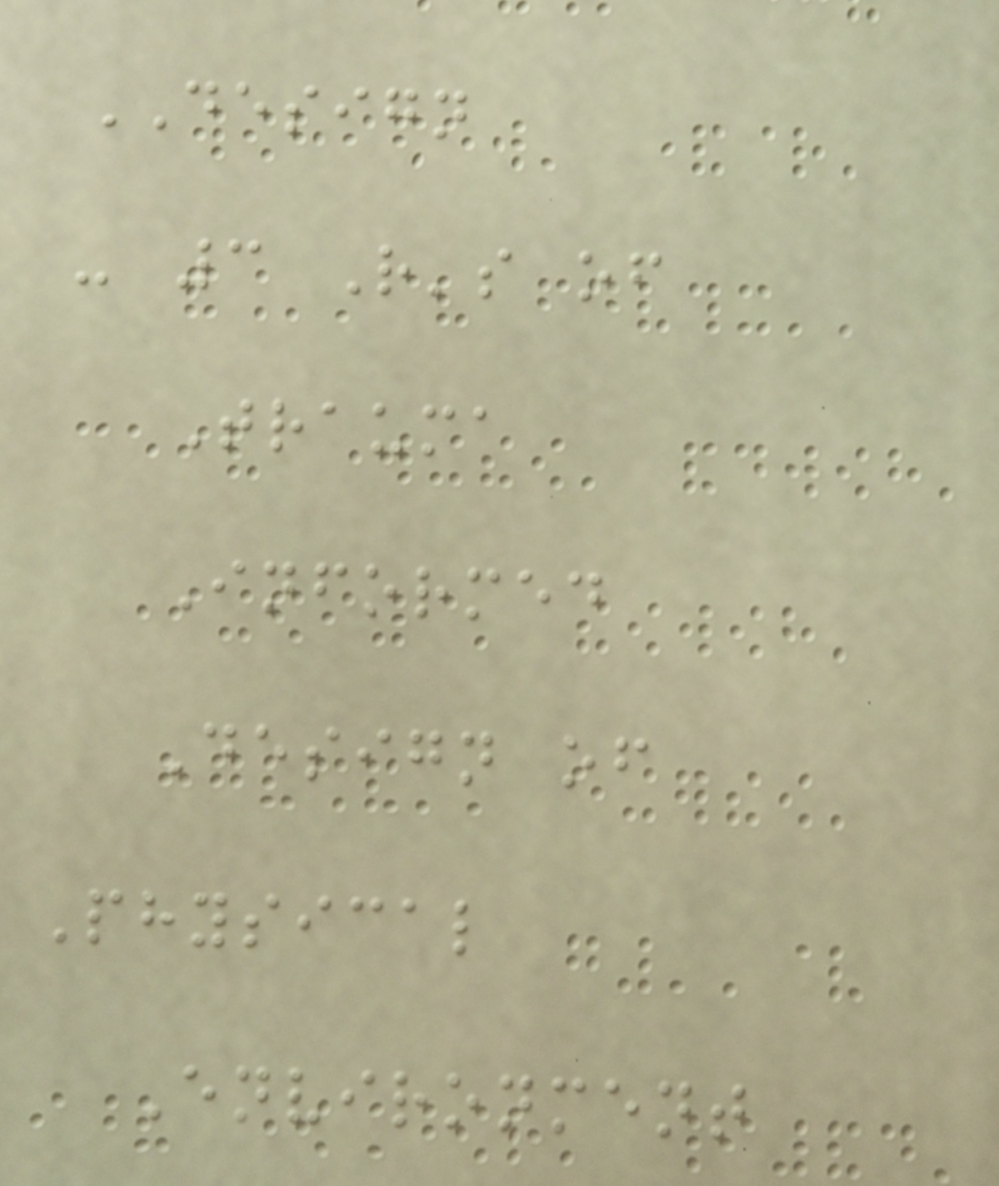DESIGN
- 3 R's of
Trauma
Informed
Design of
Physical
Environment
